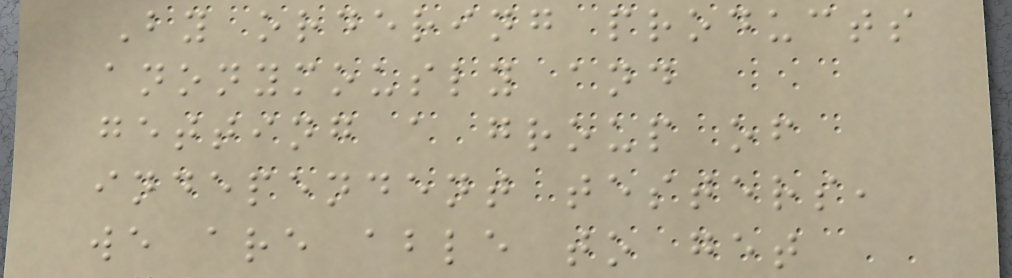By ordering products
anonymously and
getting a group of
independent testers,
we are able to get
